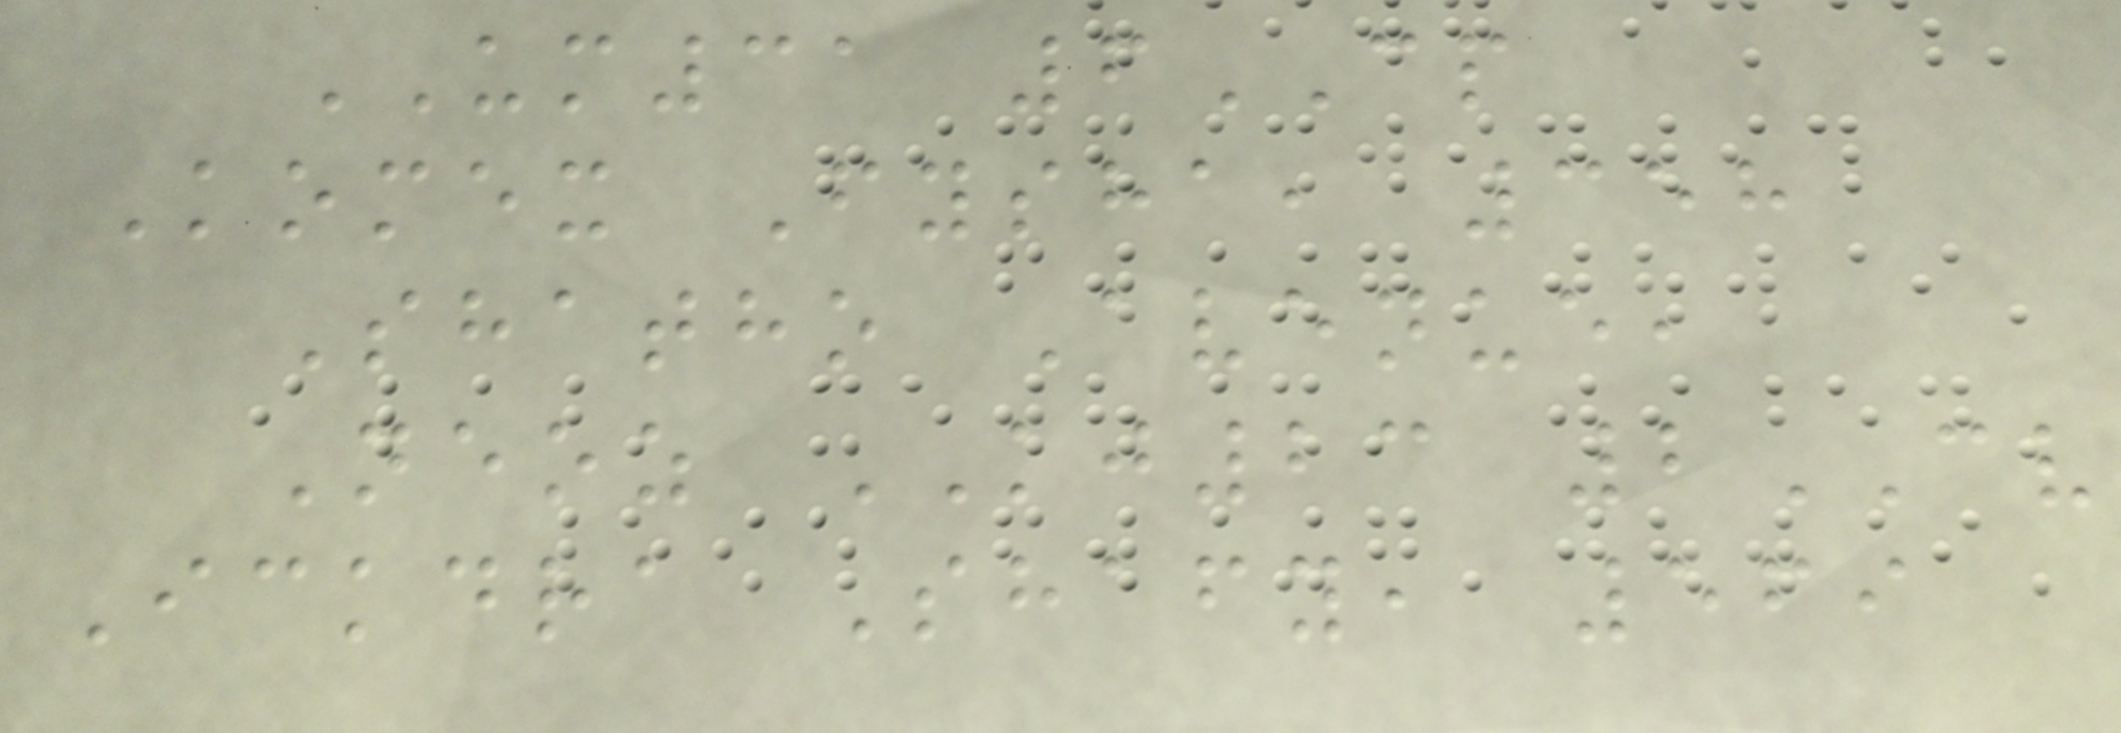UM31 6CP
Komex Fysha, 358
Shatho Avenue,
Neoz KJ23 2CV
Ickdra Shafy, 569
